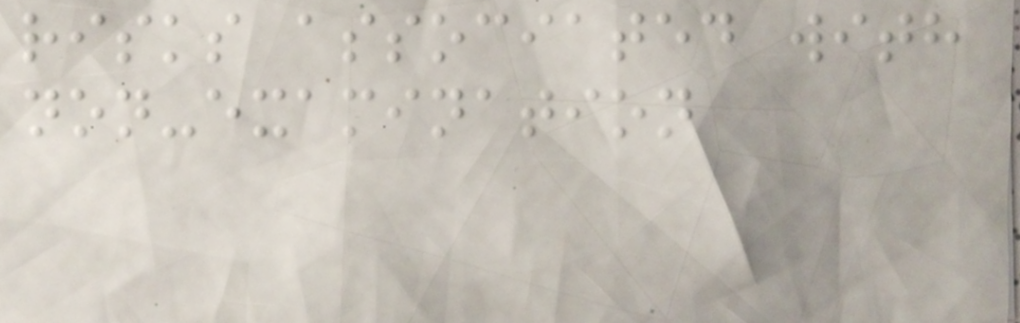risks associated with
non-examination
